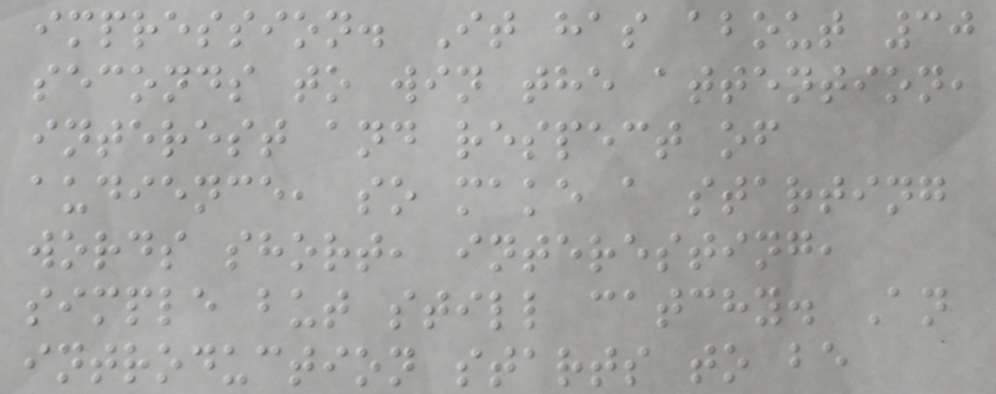impression. It has about 30
seconds to win the attention,
interest and respect of
audience, so make a starting
words short, interesting,
simple but still catchy. An
introduction starts to be
